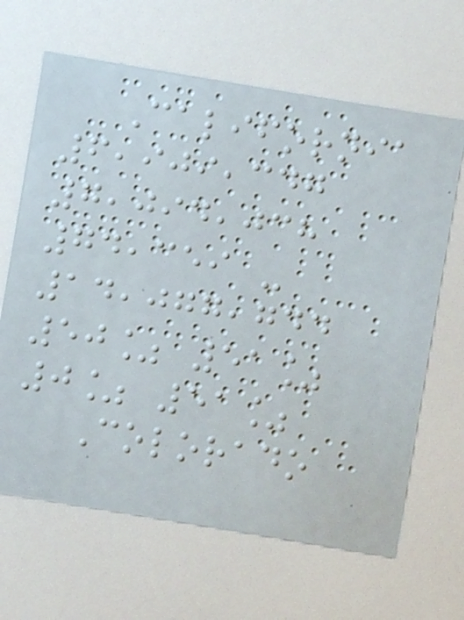California
6,909,347
7,094,038
74,359 -
14,077,744
50% 51%
0% 51%
Colorado
